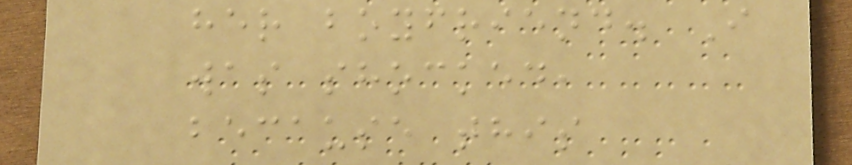her boyfriend. I
was shocked,
because this
